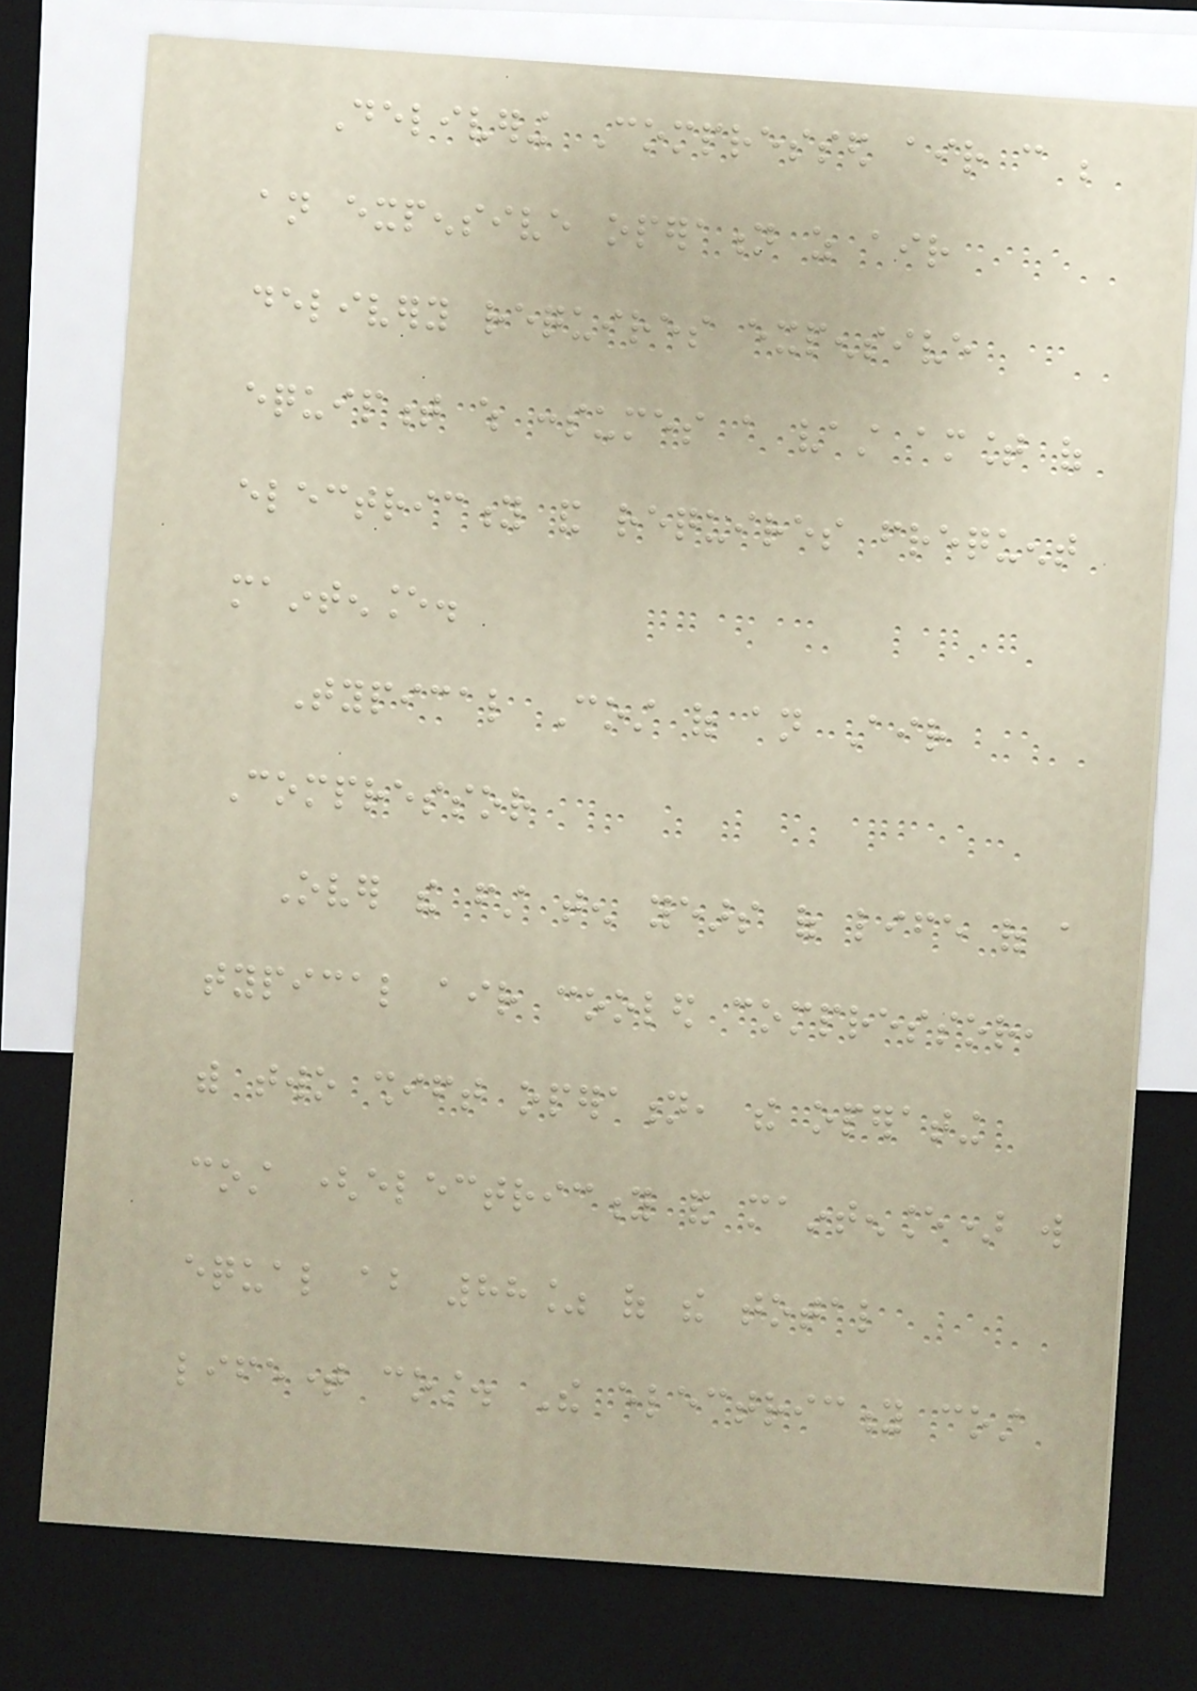Delivering Compressed air can be
an expensive operation as air
delivery requires expensive
equipment which consumes a vast amount of
electricity and requires frequent
maintenance.
Typical Cost of an Air
Compressor
Over the first ten years of life of a
typical air cooled compressor,
with two shift operation, the operating
cost (electricity and maintenance) will
equal about 88% of the total
lifetime cost. The electricity cost
